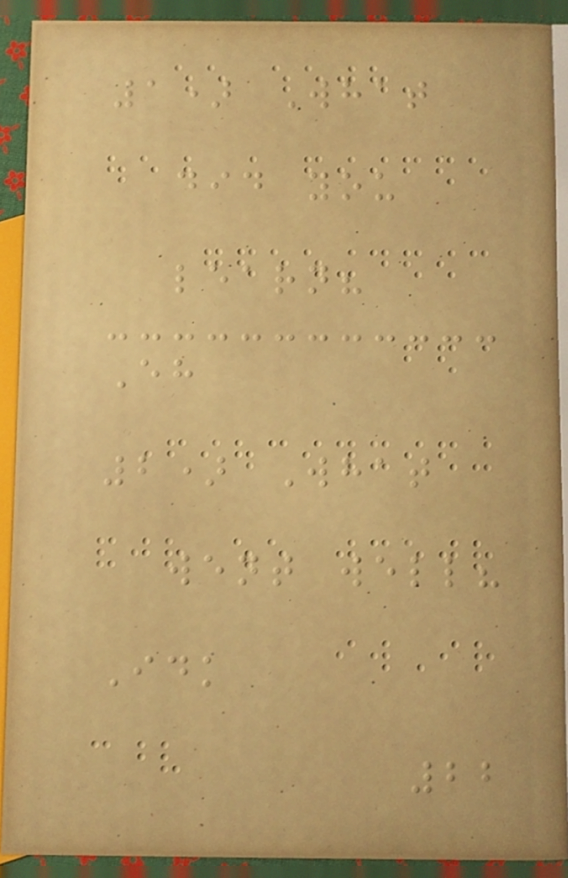1) What
did you
learn?
Eh
2) What
went well?
Idk
22
